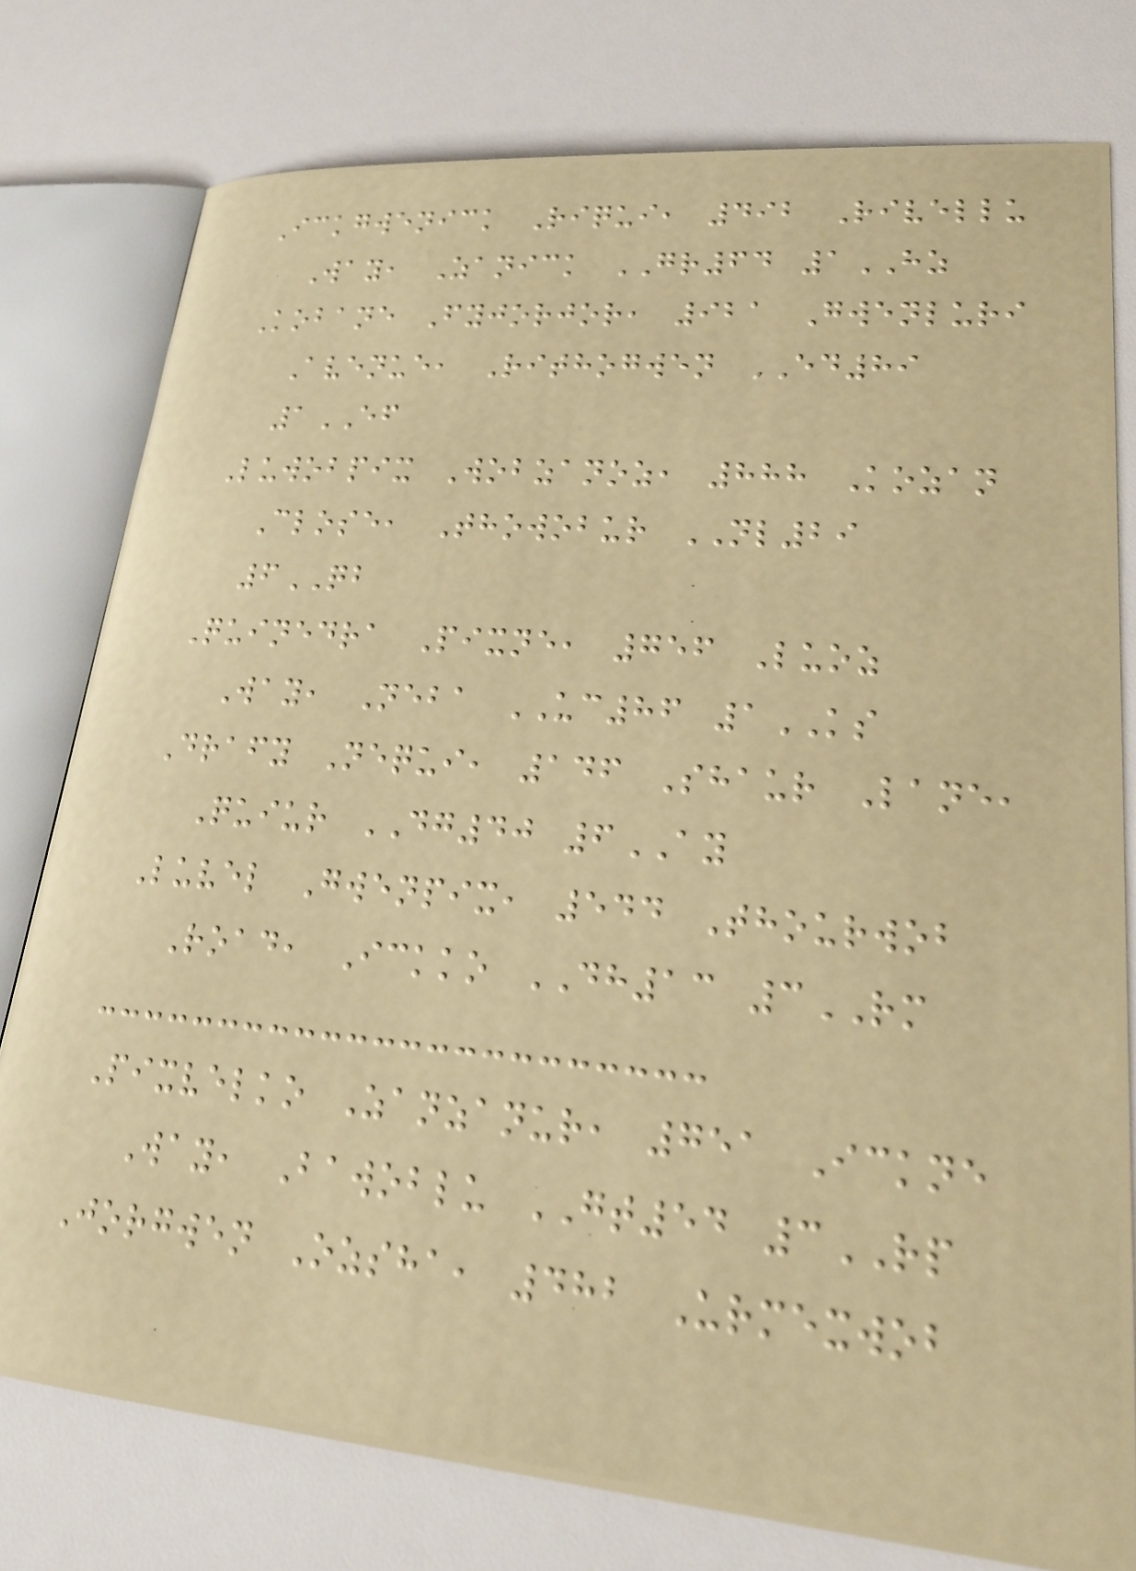Ickgwenick Riqui, 492 Rivellu
Way, Zanick GR64 1HZ
Kobane Fyjorjor, 921 Gwenluri
Avenue, Rithogwen ED89
1EF
Luwobpix Wobzanoz, 888 Kozan
Close, Thowobur NL29
6QB
Quinedra Pixne, 756 Luoz
Way, Neba UC86 1KS
Drafy Nequi, 146 Shaur Lane,
Quiur DG40 6AY
Luvel Gwenpix, 544 Thourwob
Road, Ickko DH13 3RM
Pixvelko Zanzanur, 751 Ickne
Way, Bawoblu GT54 3RP
Jorgwen Ozsha, 482 Urmexwob
